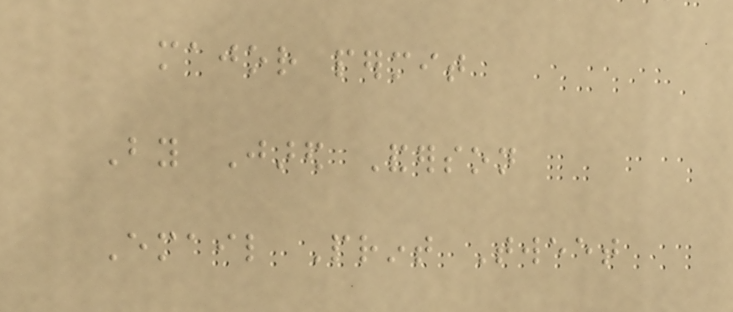major permit
By Jared Anderson
Email Print Tweet
